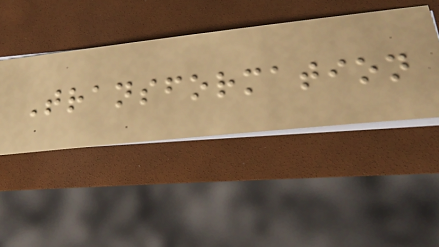Transformation
